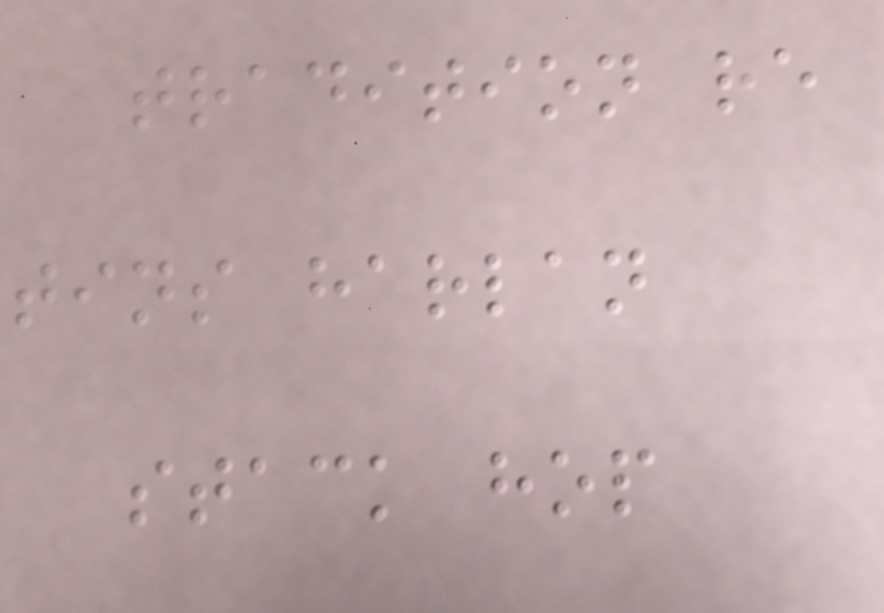tradition re
tins harlan
stack hop
